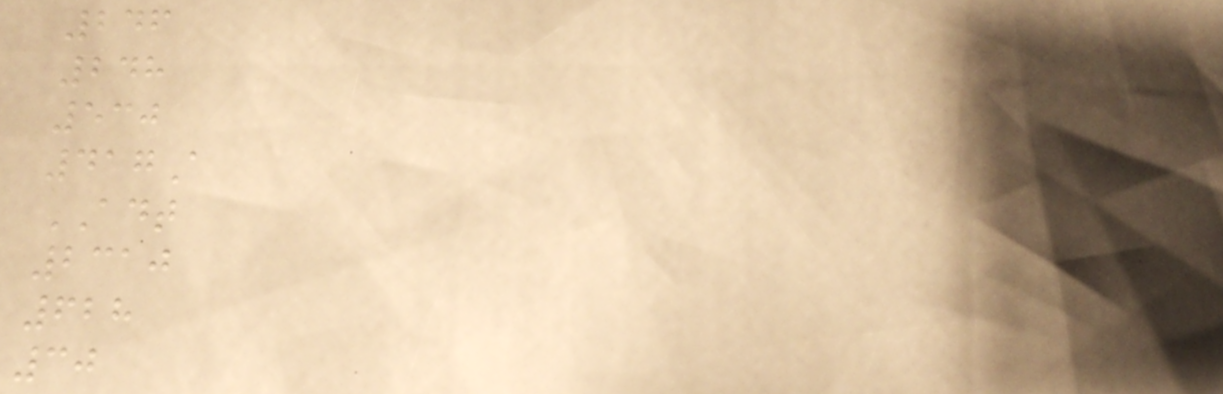246
248
530
417A
ADT
2310
628
30
